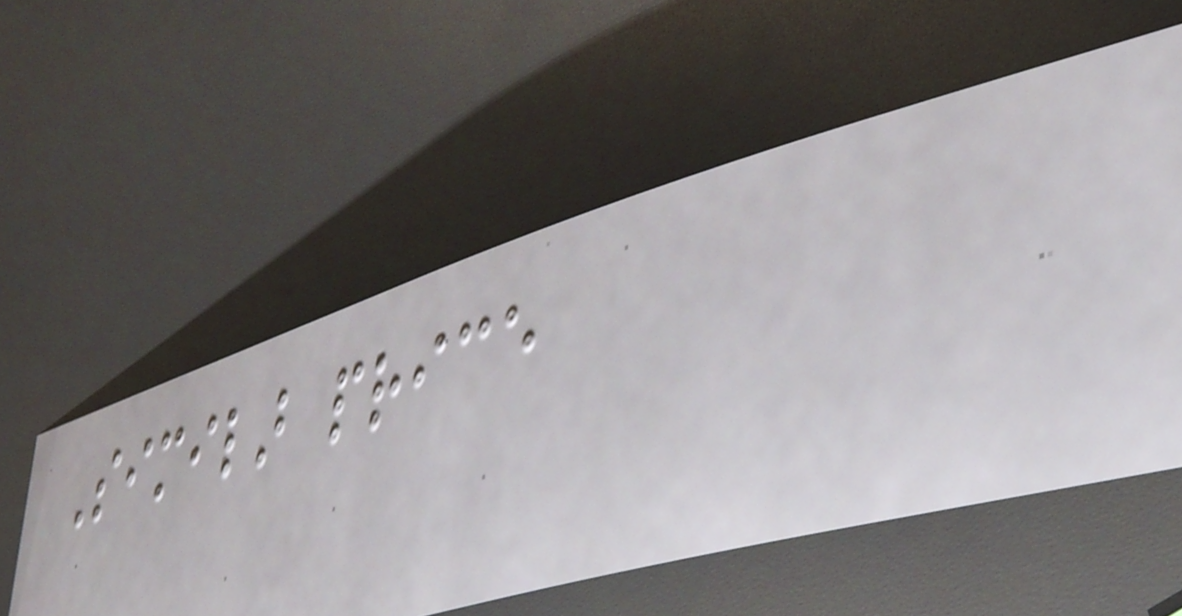Similar price
